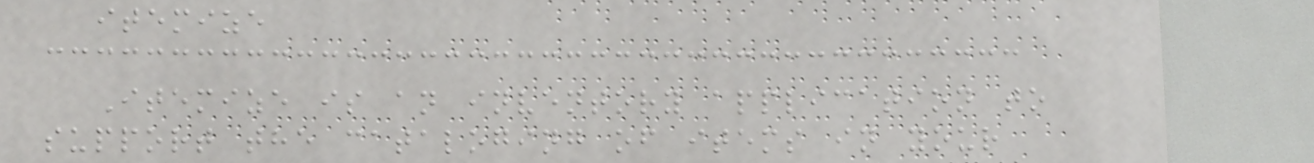itemize
Itemize is an inventory application to
support the cataloging of items in your
